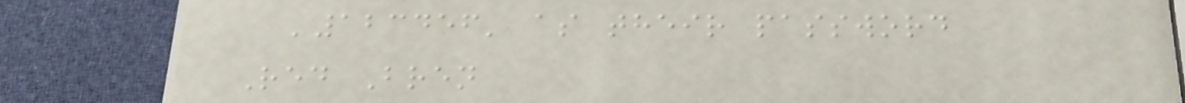'123456' as their password
Red Bren
